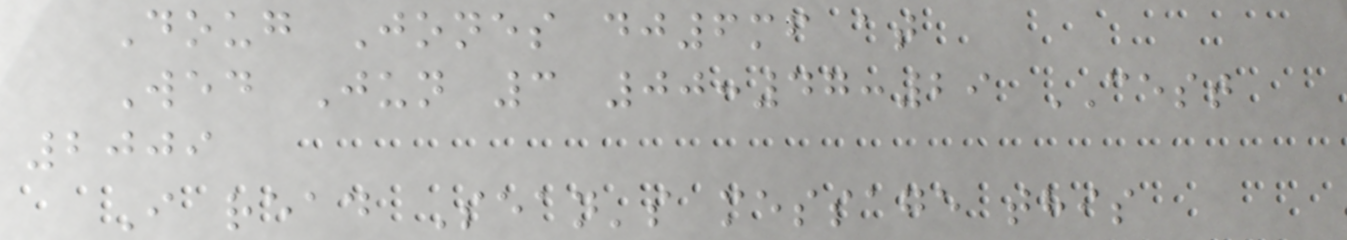Doug Jones dj6mf at
Wed Jun 3 00:47:29 CEST
2009
I read Sean's message this
